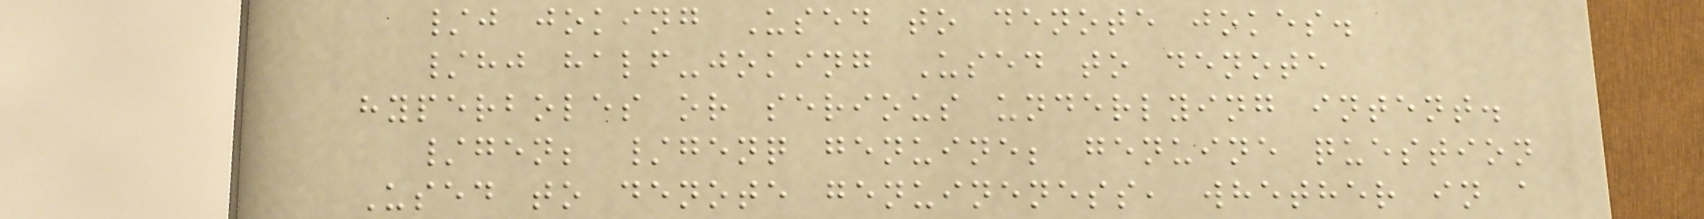/j joking Used to denote jokes.
/hj half-joking Used to denote
hyperboles or serious underlying intent.
/gen; /genq genuine; genuine question
Used to denote genuineness, whether in a
